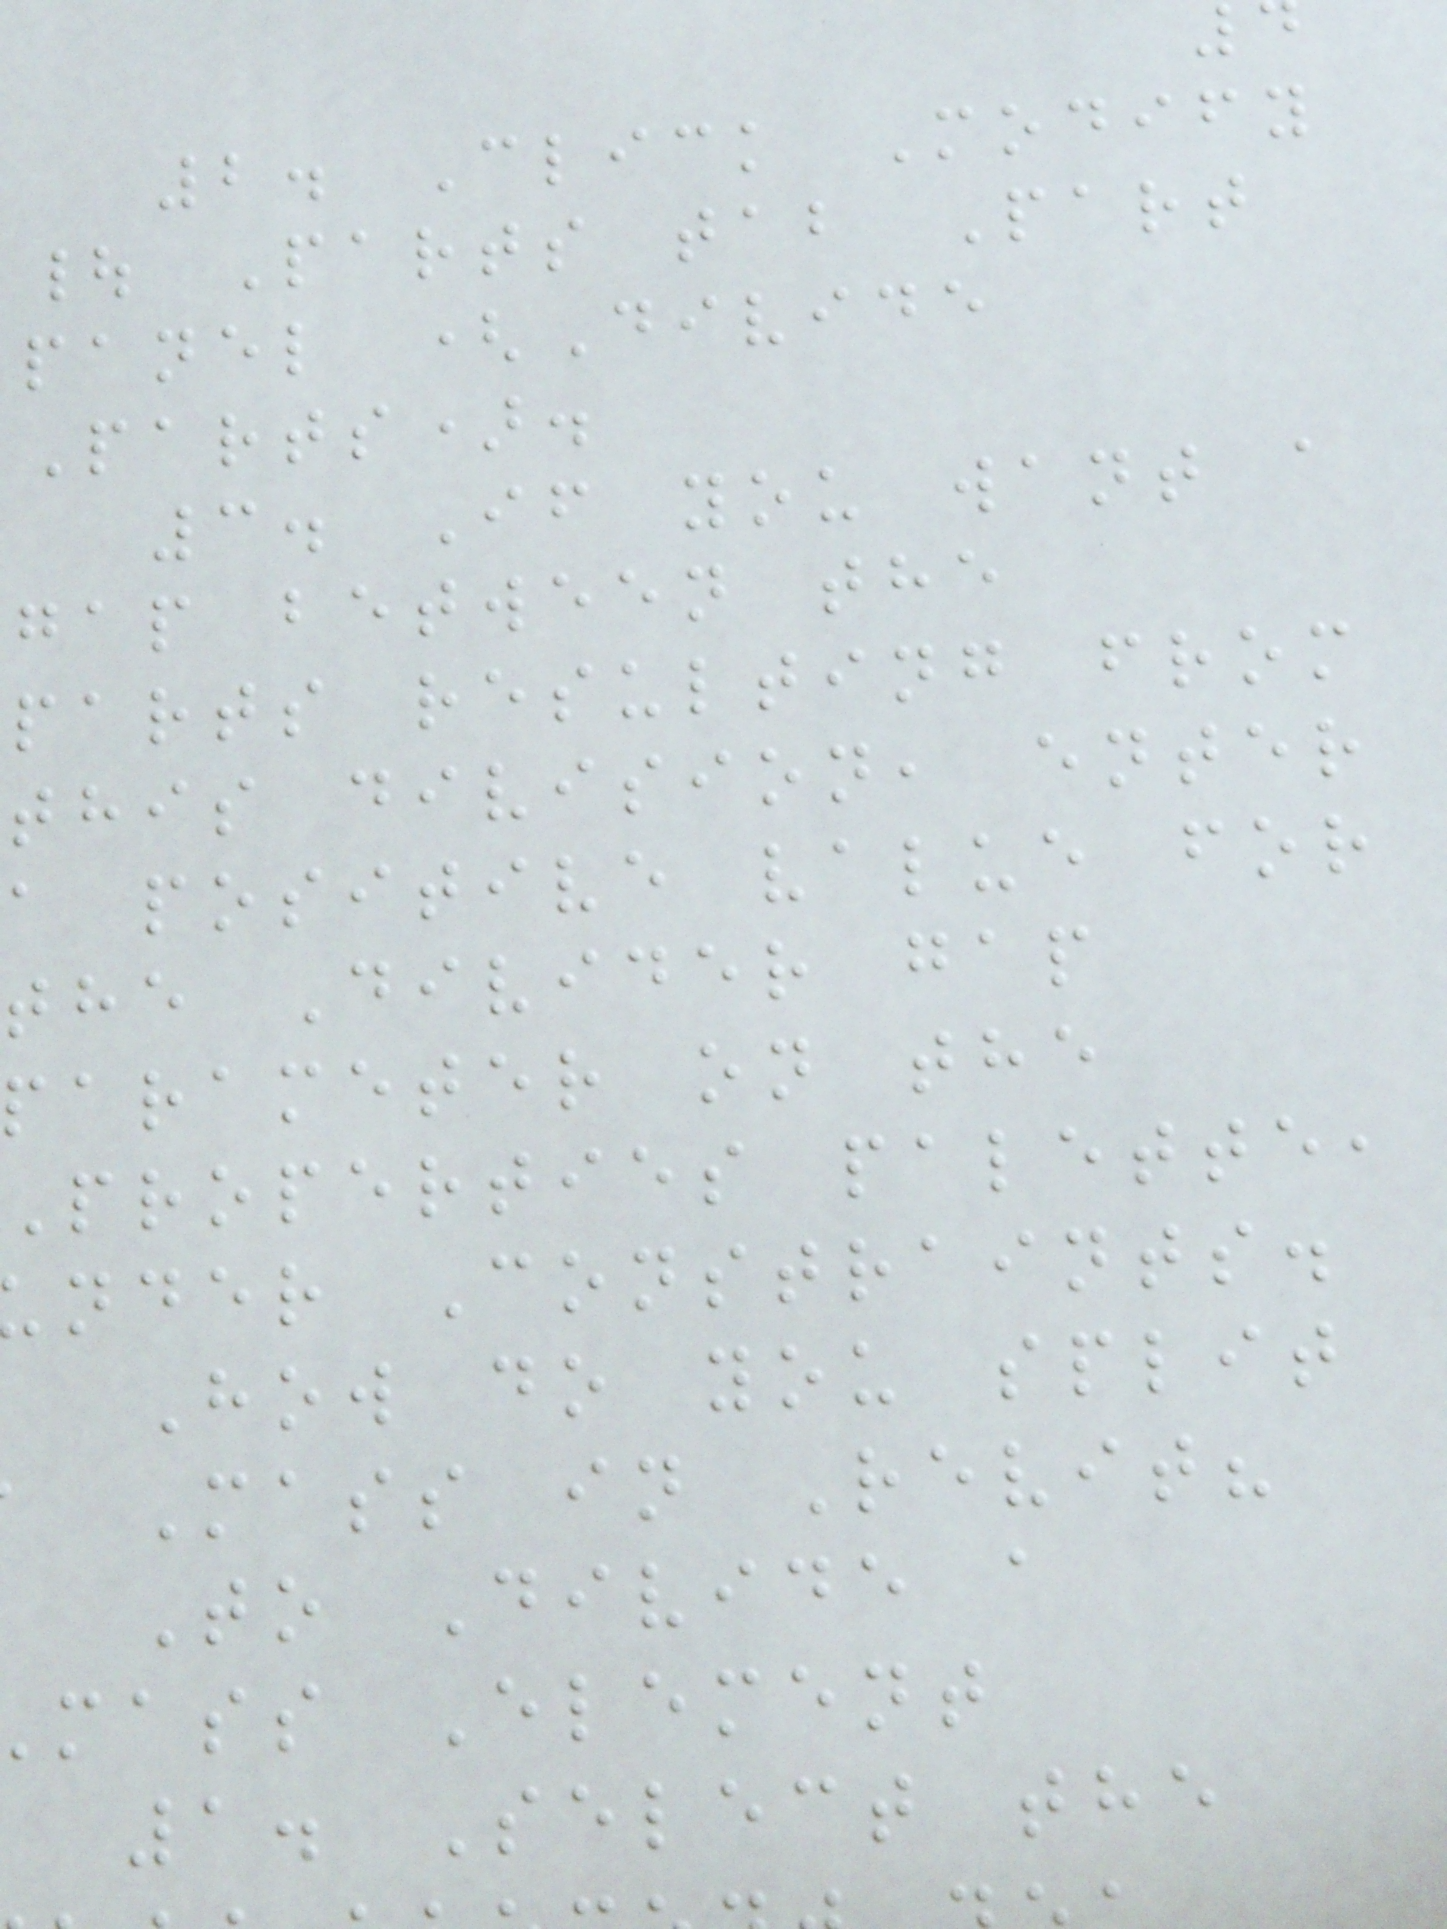2. Click Modify
| Parts tab Part
panel (Divide
Parts).
3. If you want a
gap between the
parts resulting from
this division, enter
a positive value for
the Divider gap
parameter on the
Properties palette,
nder Constraints.
How do you split
Mass in Revit?
To Divide a
mass Element
1. Select the
